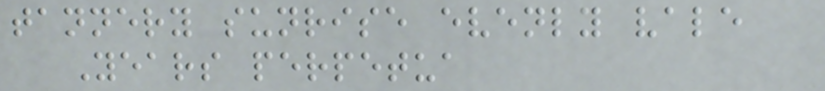tannery sunrise evenly vale
Years perpetua
